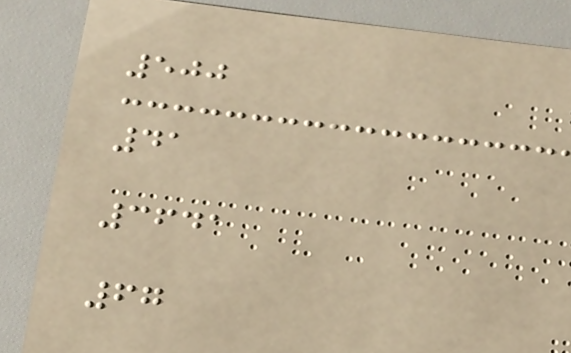500
41
3641
67
